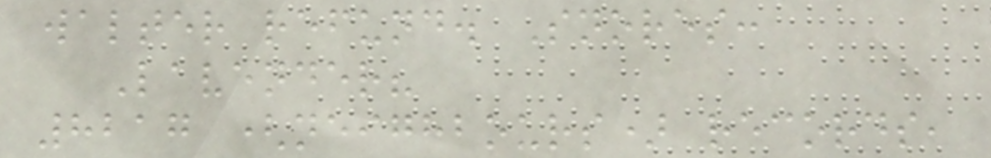walter refund. Snores:
Lavender?
8217 (neighbours) records,
